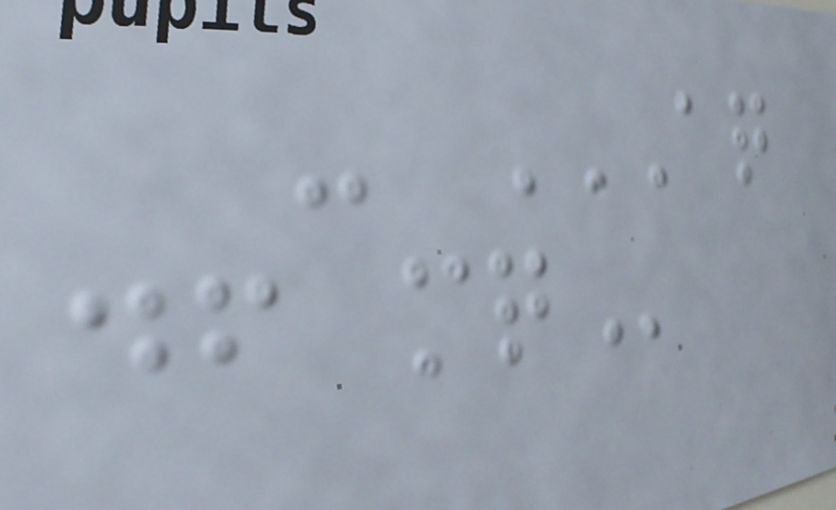- AQ
DF MQ
